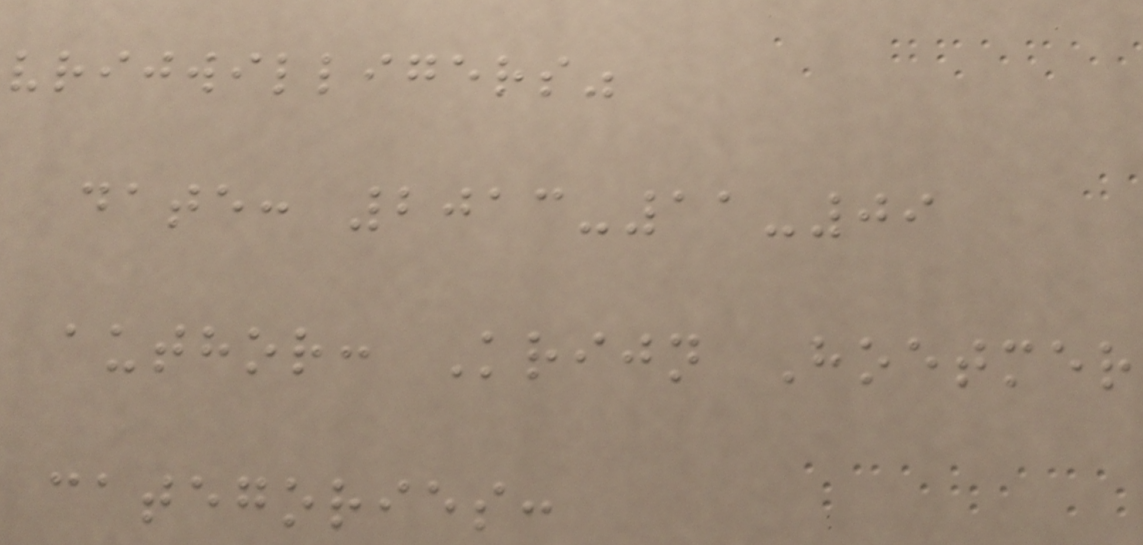vrijwilligers"
date: 2013-11-09
author: Krijn Hoetmer
categories:
